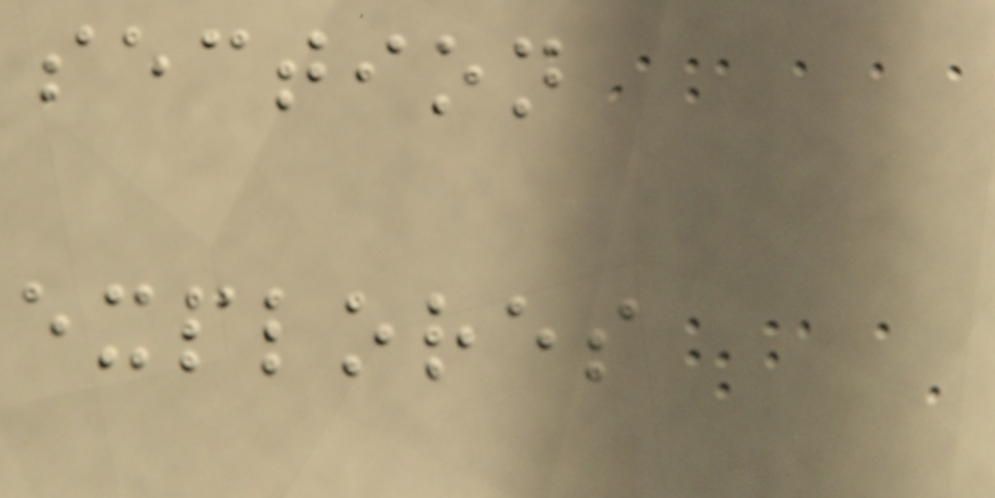section
explores
